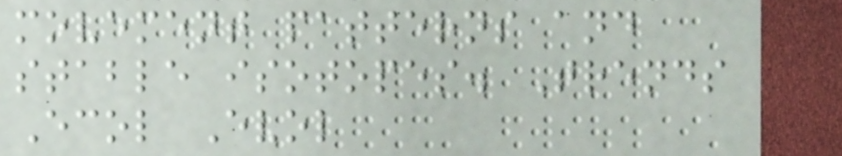movement patterns and
stable isotopes. Trends
Ecol Evol
